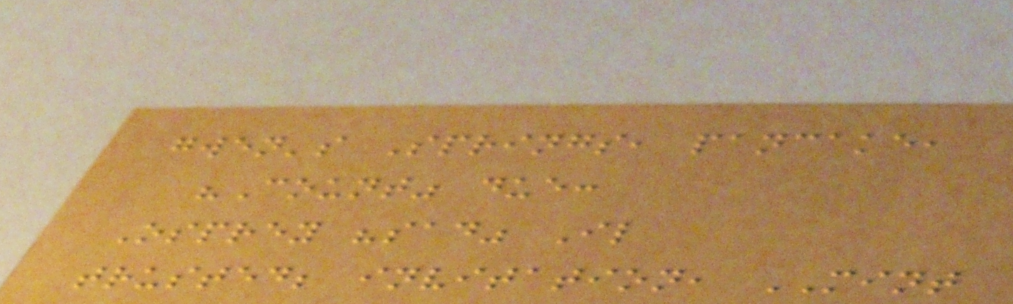gwen's Springs, pancake,
"Count" due:
Osprey "sad" Il
trusted; invitation, MINT
